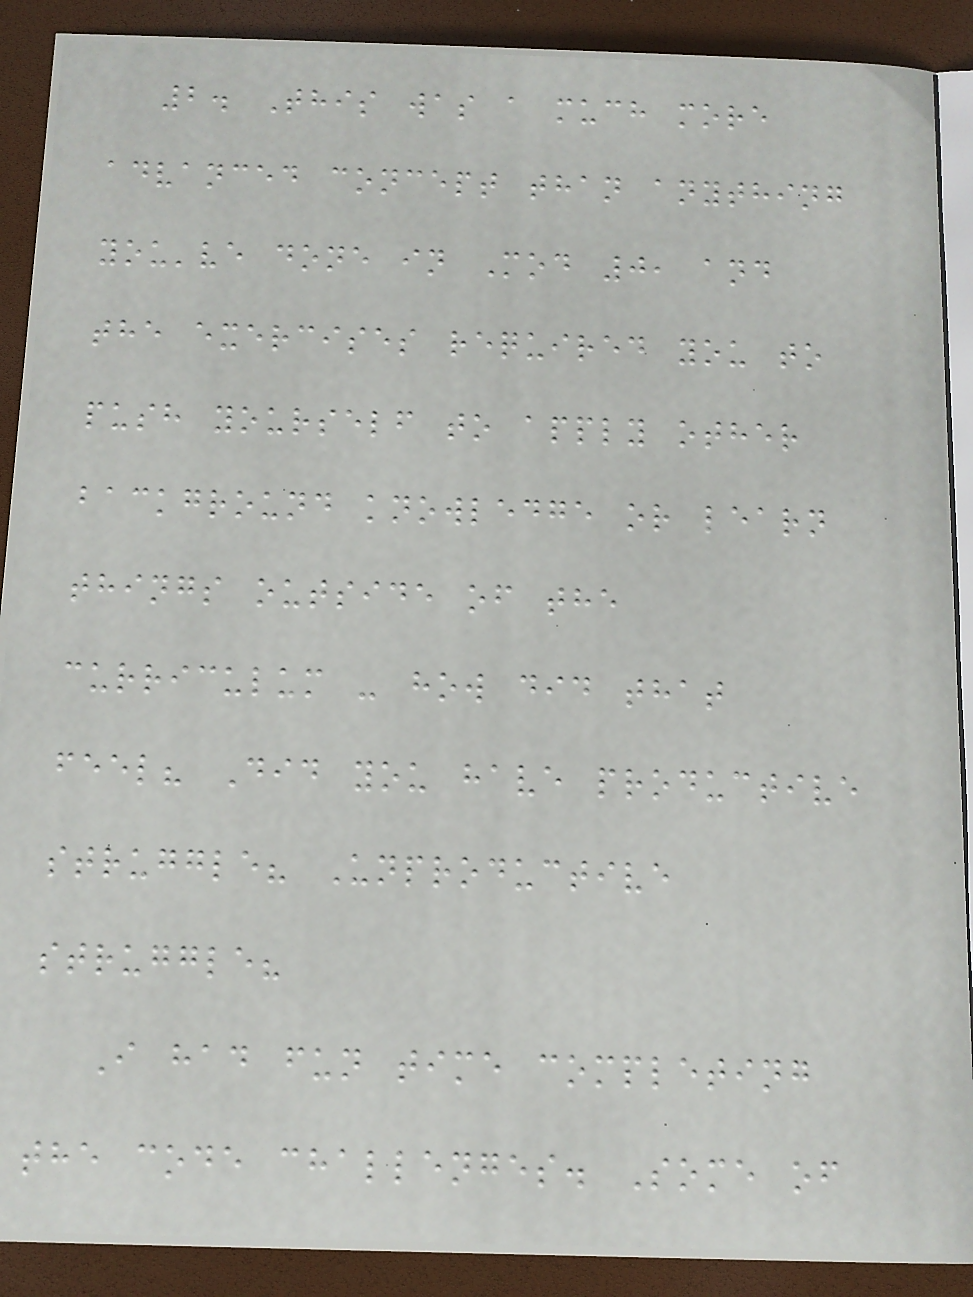2. This was a much more
advanced concept than anything
you've done in Mod 0, and
the exercises required you to
push yourself to apply other
background knowledge or learn
things outside of the
curriculum - how did that
feel? Did you have productive
struggle? Unproductive
struggle?
I had fun time completing
the code challenges. Some of
